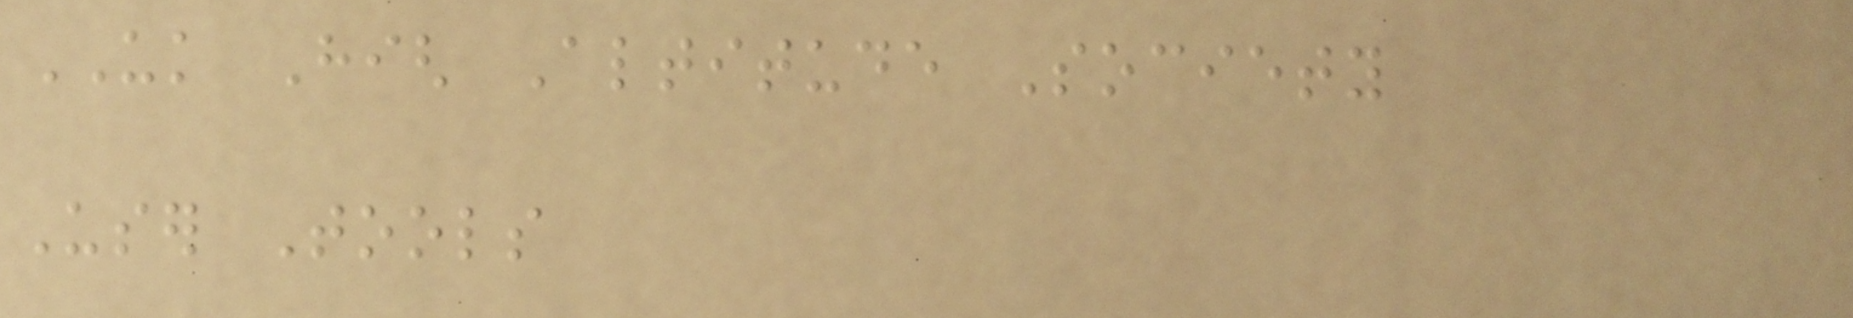UK High Altitude Society
User Tools
